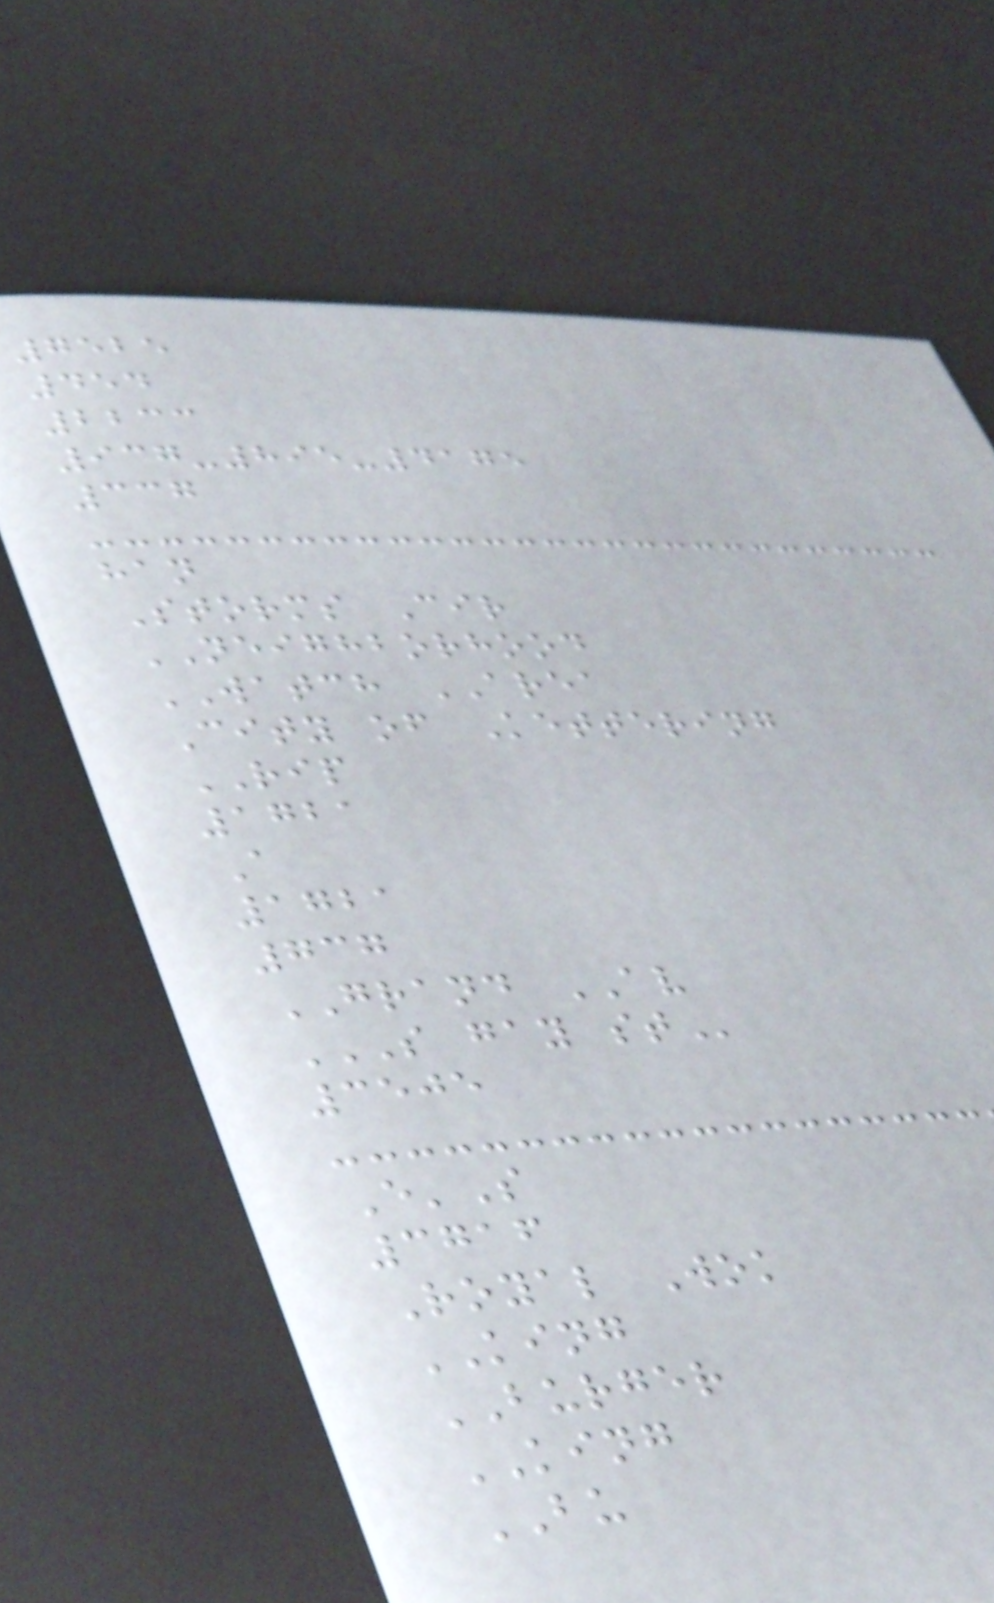7525
454
2233
937-895-4175
337
han
Storms Cir
NEIGHBORHOOD
WATCH AREA
City of Kettering
RIP
1721
A
1721
737
GRAND AV
S GAY ST
3505
E'S
3716
Royal Wok
KING
BURGER
KING
BU
